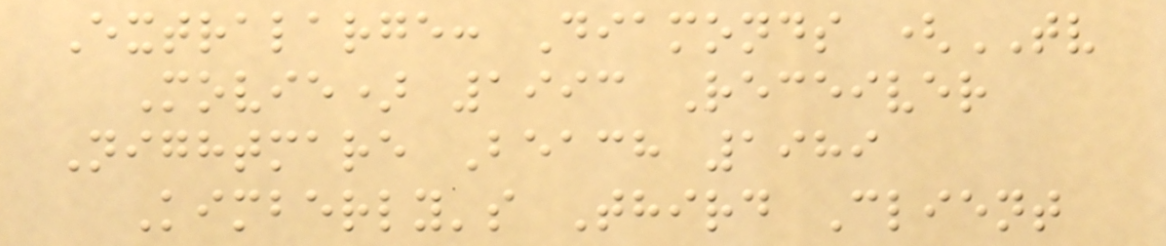Extralarge: Diamonds (TV
Movie) 1993 Receiver
Nightmare Beach 1989
Kimberly's Third Client
